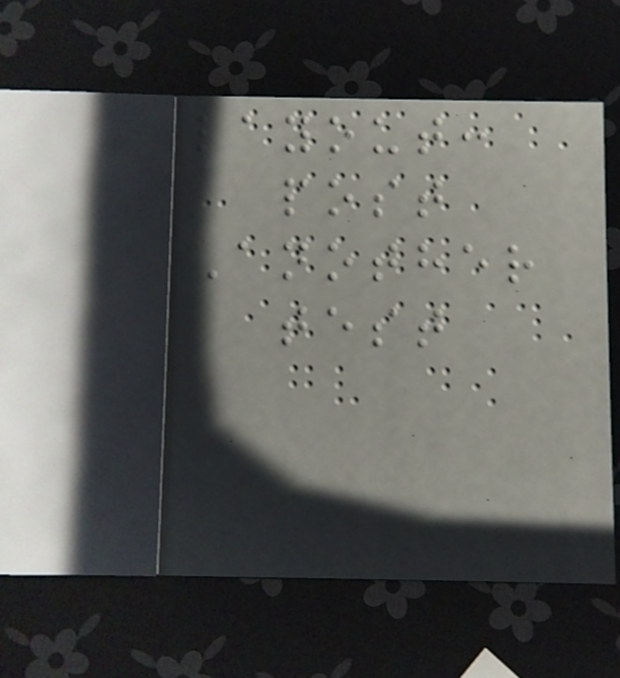layout:
post
Another
test
